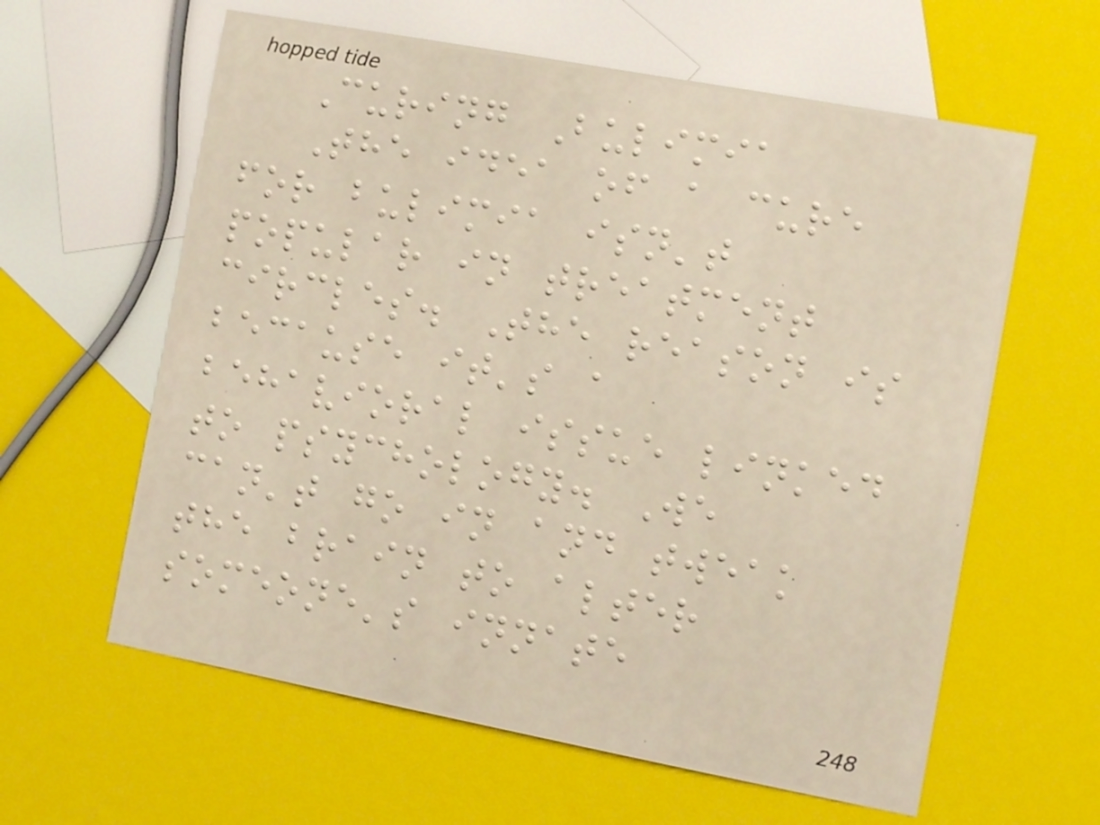Curing Bulimia
The idea of a cure
for bulimia isn't
popular in treatment
circles. The reason is
because it's a
behavioral issue linked
to psychology. We
can't go in and tweak
the brain to alter
someone's innate
